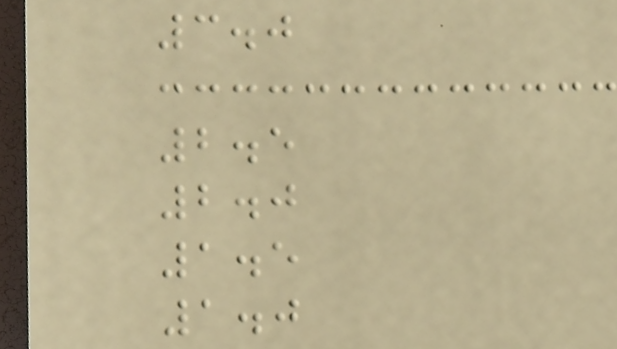3.0
2.5
2.0
1.5
1.0
